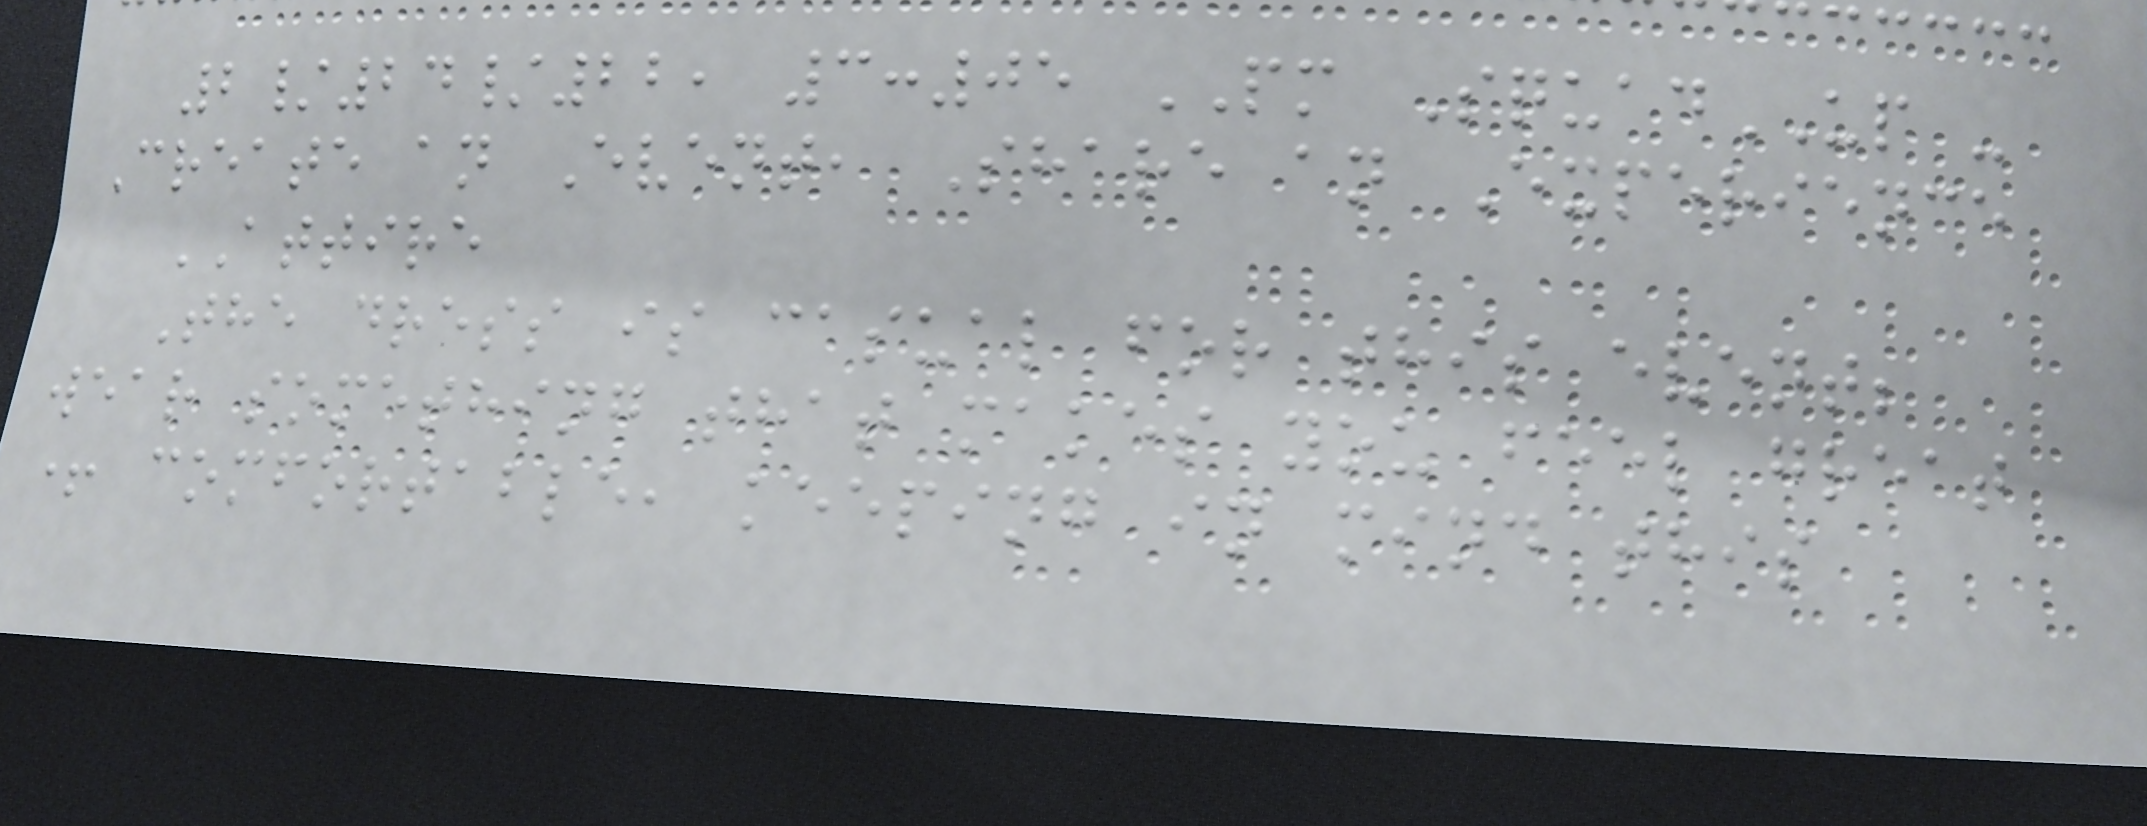2/24/22, 3:05 PM SquadUP -
Create an Event, Share an Experience
ATTIRE
The dress is casual for this event;
wear something that makes you feel great
+ comfortable, keeping in mind this
